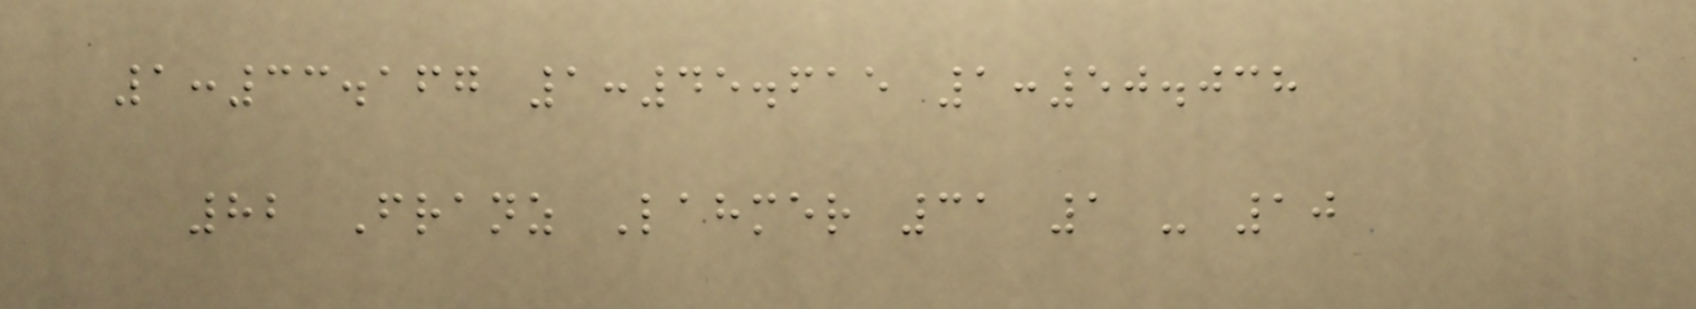1:33.167 1:45.615 1:50.038
82 Franz Lahmer 31 1 - 10
